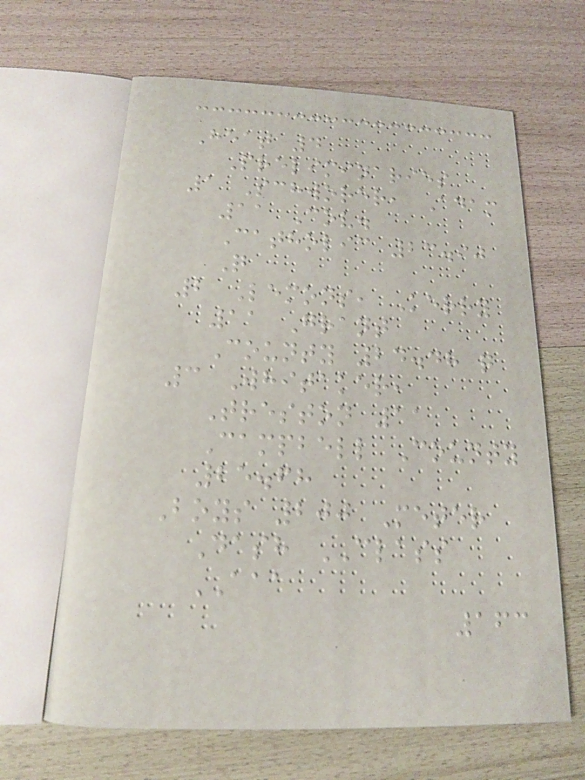Heat 4
Preliminaries
1 Schworer, Adam
11 Cov.
Catholic 23.90
Q
2 Lemons, Kerry
11 Grant
County 24.48 q
3 Whitaker,
Treston 11
Campbell County
25.68
Boys 200 Meter
Dash CLASS
AAA
163
